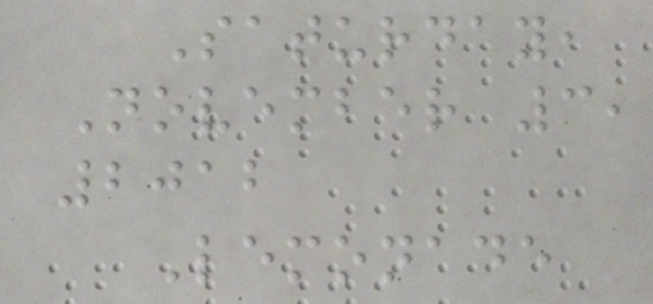Saturday,
November 3,
2012
Lemonade
